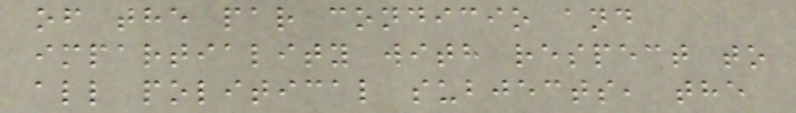of the par condicio and
impartiality with respect to
all political subjects, the
